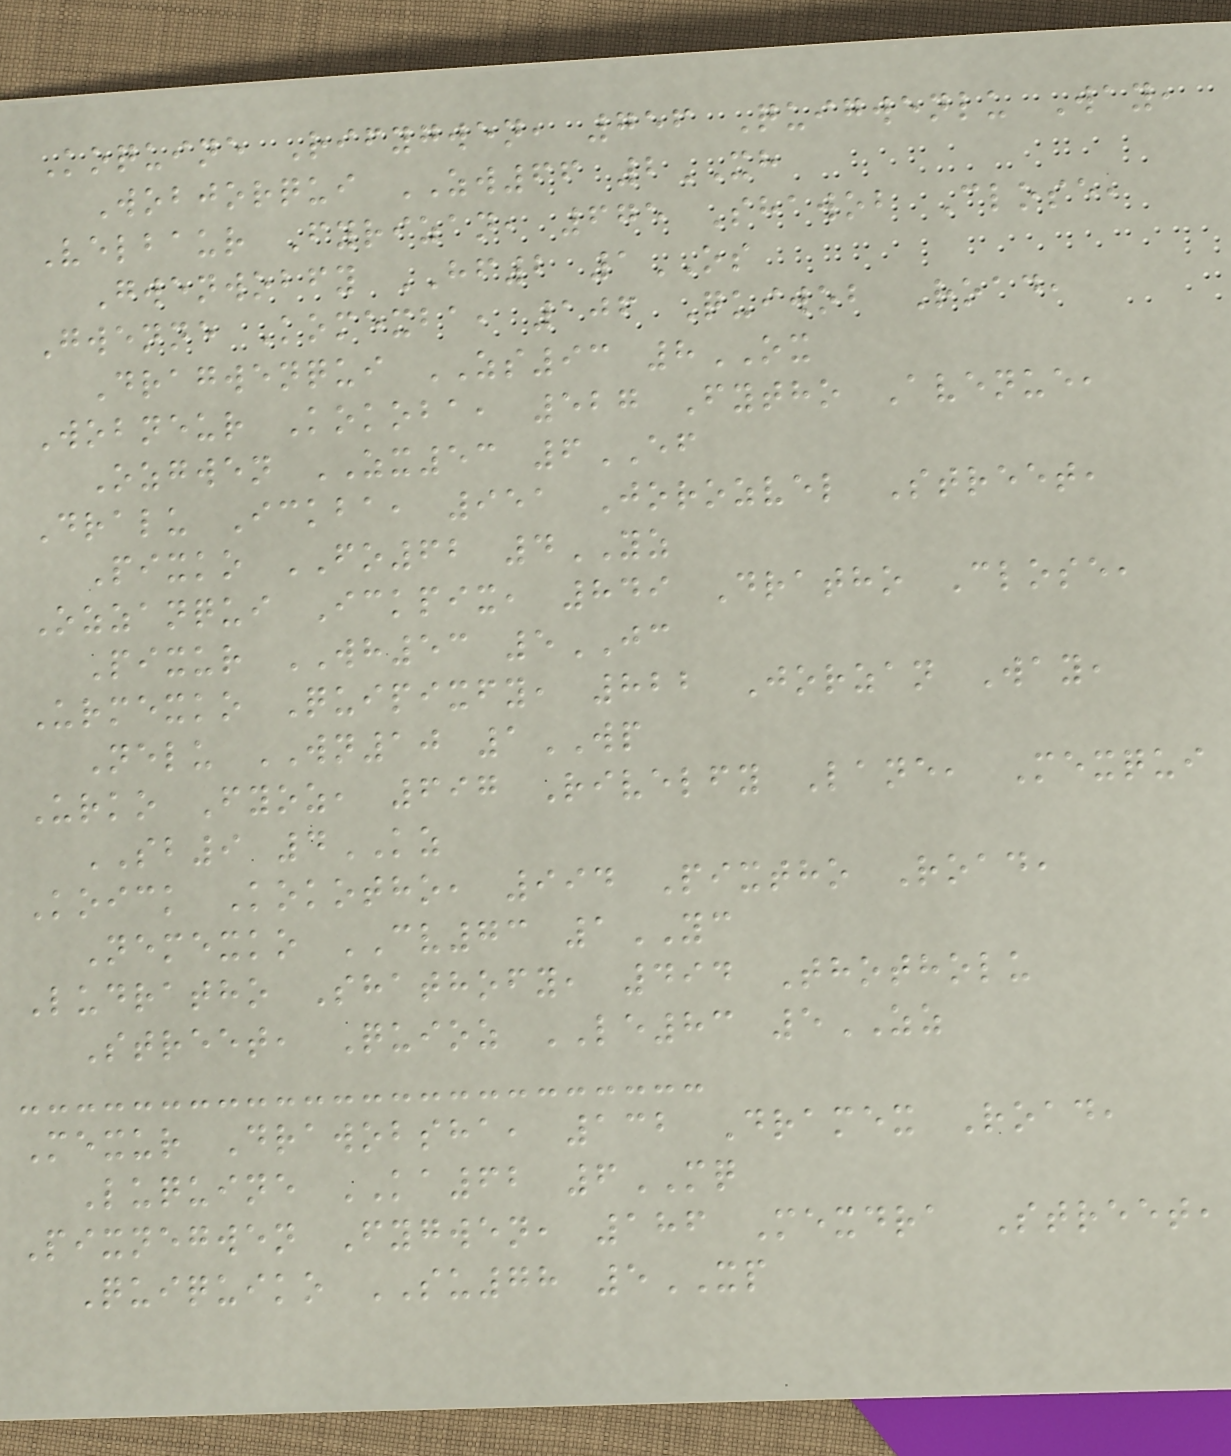Koquine Rifygwen, 756 Quigwenlu Way,
Wobjorqui ZW66 2XH
Velbaur Fyrizan, 675 Shawob Close,
Gwenwobfy HF2 1OS
Gwenne Komexba, 106 Quiwob Road,
Dragwenqui ZS93 8OX
Wobneur Kokoba, 527 Fytho Avenue,
Ozgwen ZX53 6EF
Dralu Ickba, 951 Jorozvel Street,
Pixko FO62 4YZ
Ozzanqui Ickpix, 849 Dratho Close,
Pixur WH53 5JC
Urmexko Quipixfy, 822 Jorzan Way,
Nelu WN10 1WP
Urko Fyoz, 697 Rivelfy Lane, Mexqui
SB9 4KZ
Koick Kokotho, 994 Pixtho Road,
Nemexko CV73 1YC
Ludratho Shathofy, 494 Thotholu
Street, Quioz LE83 5ZZ
Mexur Drawobsha, 132 Dramex Road,
Luquine KA62 6MQ
Pixnegwen Fygwen, 186 Mexdra Street,
Quiquiko SU78 5XP
